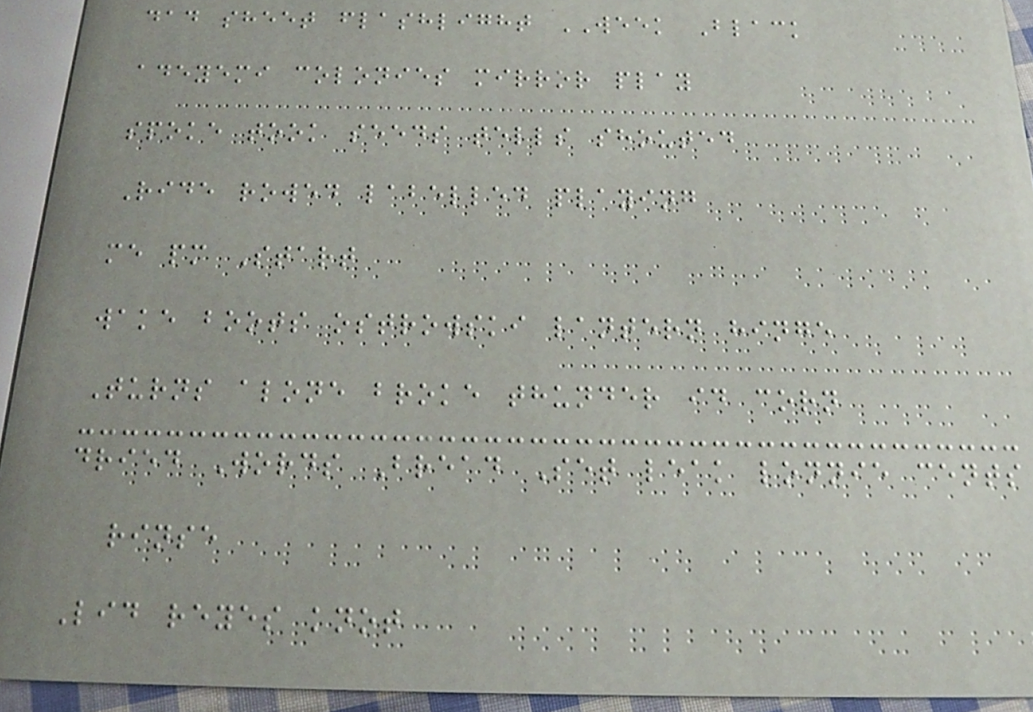dad sheet flashlight WEEK Black
adeyemi colonies mirror play
spoke took seeds tells shouted
Ride rowed labelled playing
me pm Start
wake boots ostrowski lantern hinge
Turns alone broke thunder id corn
dried Words Bread Set leak lonnie cents
rinse
Lid reyes knot
